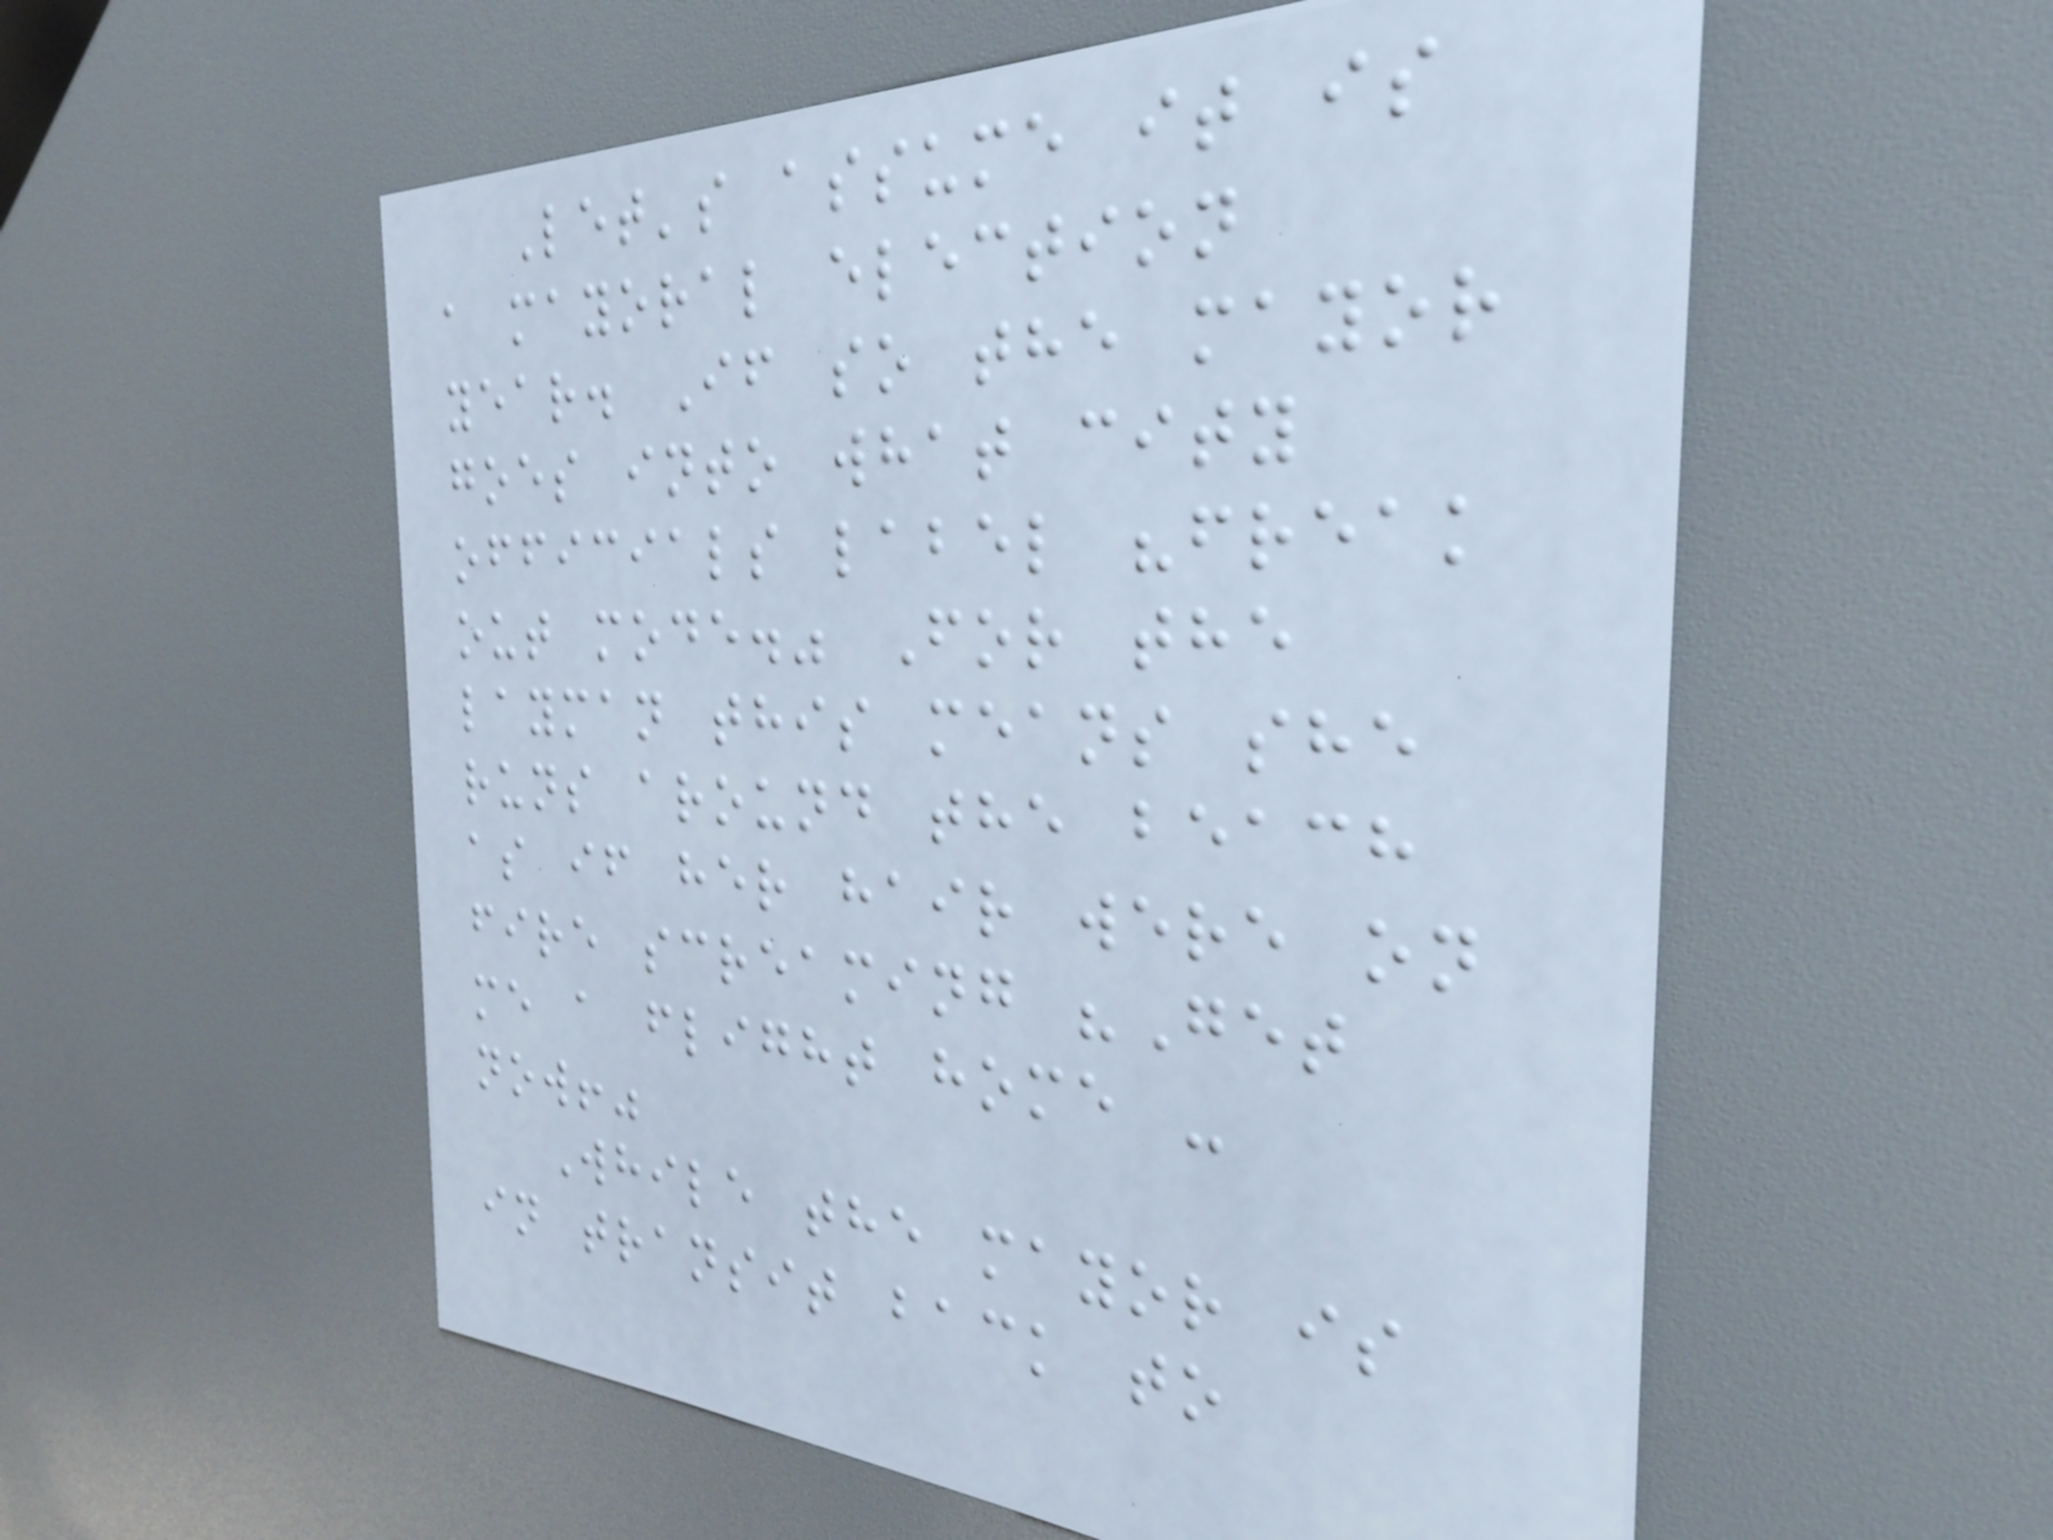Let's assume it is
a mayoral election
year. If so the mayor
goes into what city
officials label "freak
out mode." For the
layman this means she
runs around the beach
as if her hair were on
fire screaming "Get
me a flight home -
now!"
While the mayor is
in transit back to
